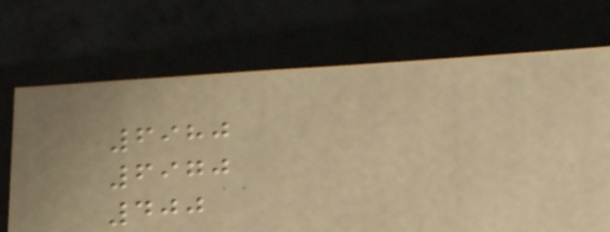6980
6970
400
